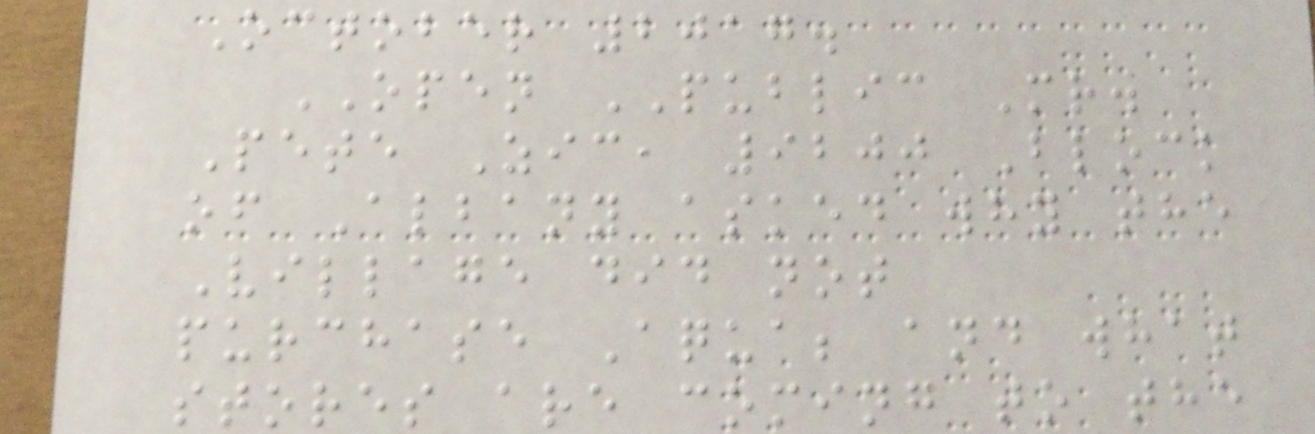October 2017.
OPEN PUBLIC Mr.
Pete Zic, 9200 Block
of Albany asked why the
Village did not
purchase Aqua; and what
stores are coming to the
